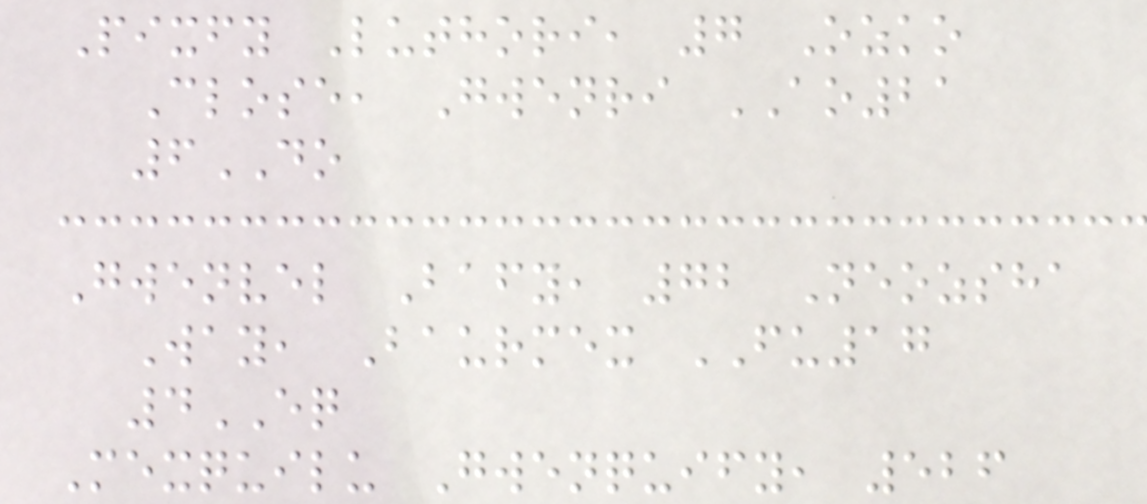Pixfy Luthori, 7 Ozko
Close, Gwenri AO21
6DO
Gwenvel Bafy, 72 Neozsha
Way, Baurmex FU17
4EQ
Mexquilu Gwenquify, 526
